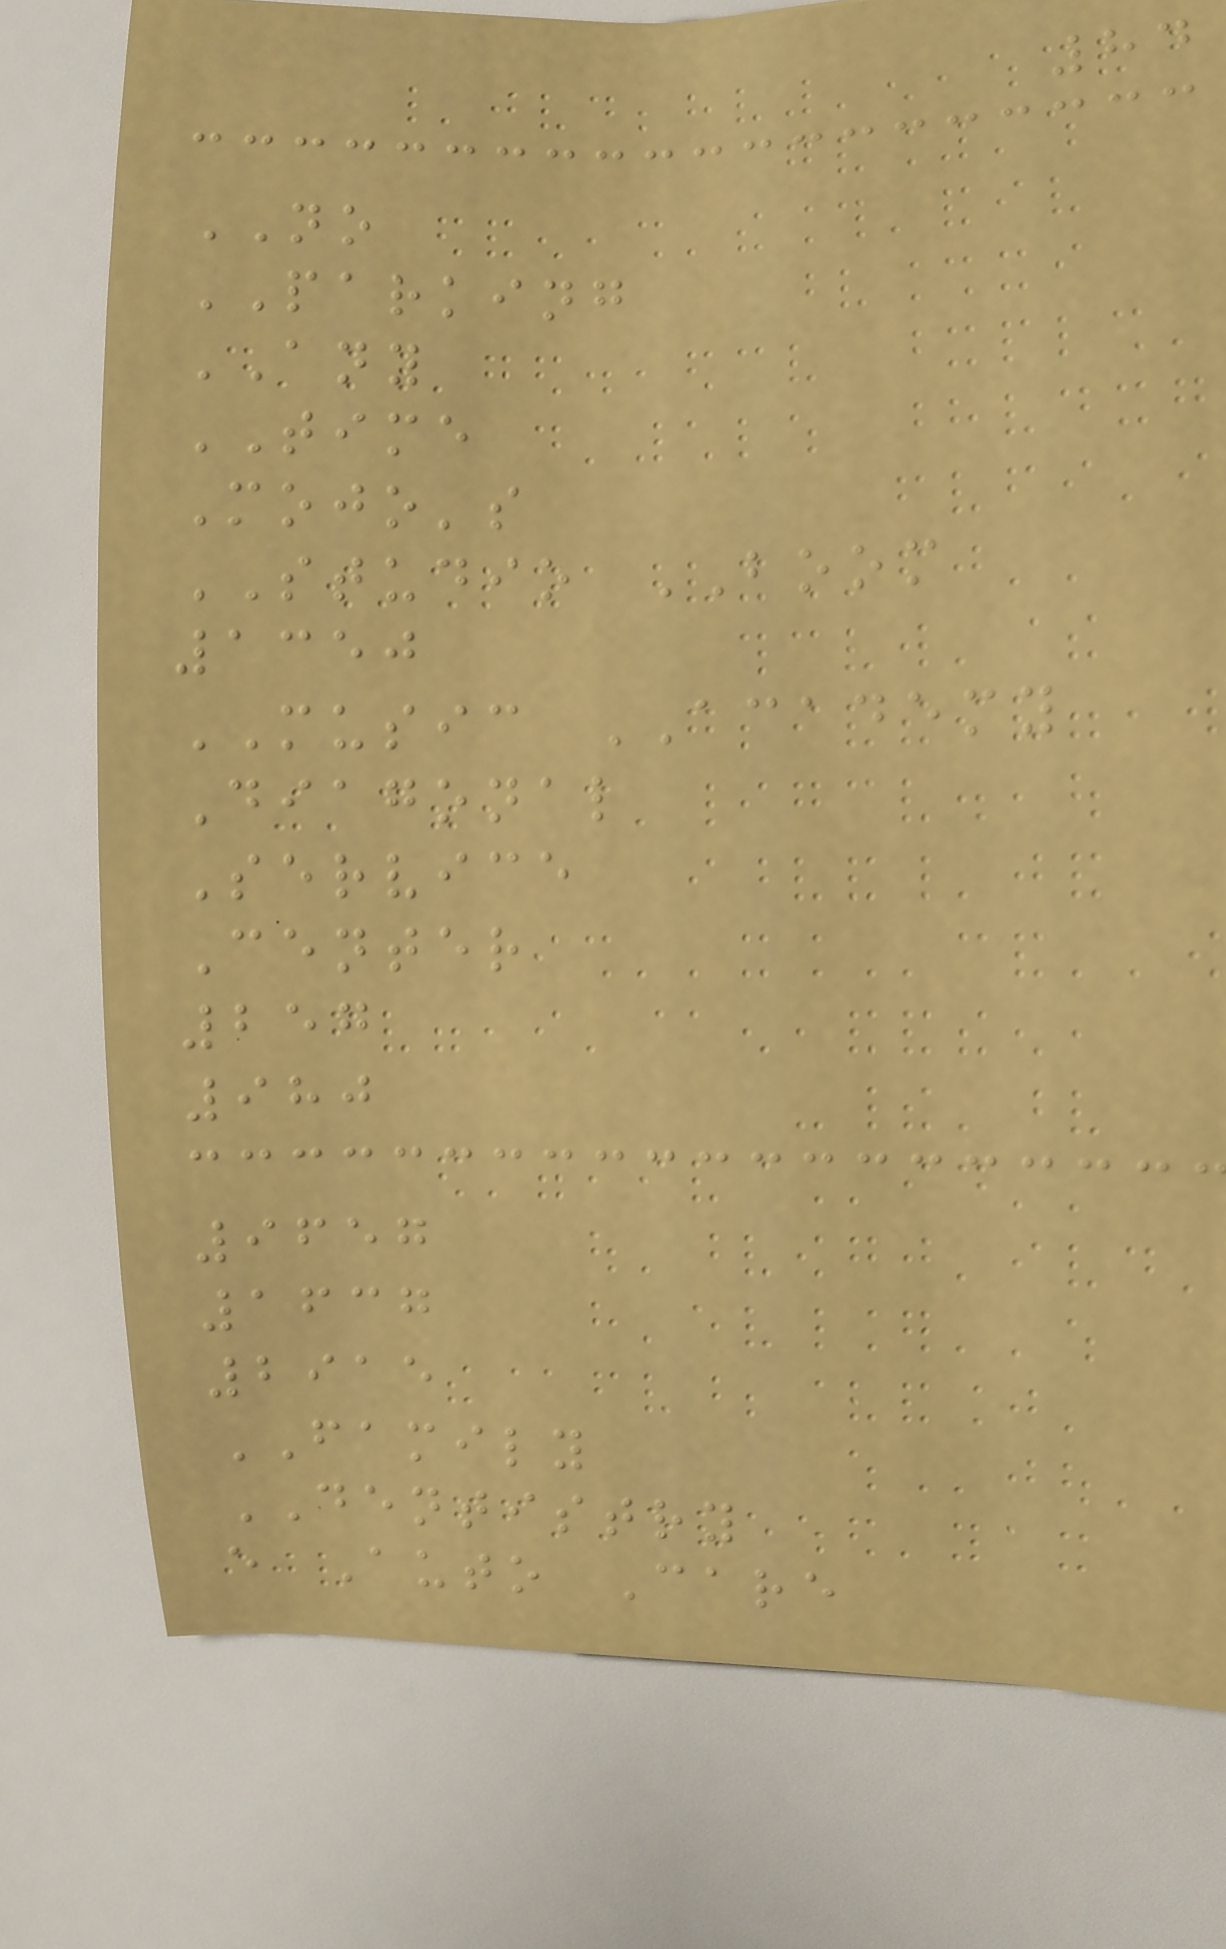84
NO
PARKING
ANY
TIME
Mojo's
STUDIO BOOM
1350
MUSIC ACADEMY
Diagonal
Service
Center
257
980
9657
1637
2915
FAMILY
DENTISTRY
e Auto Care
